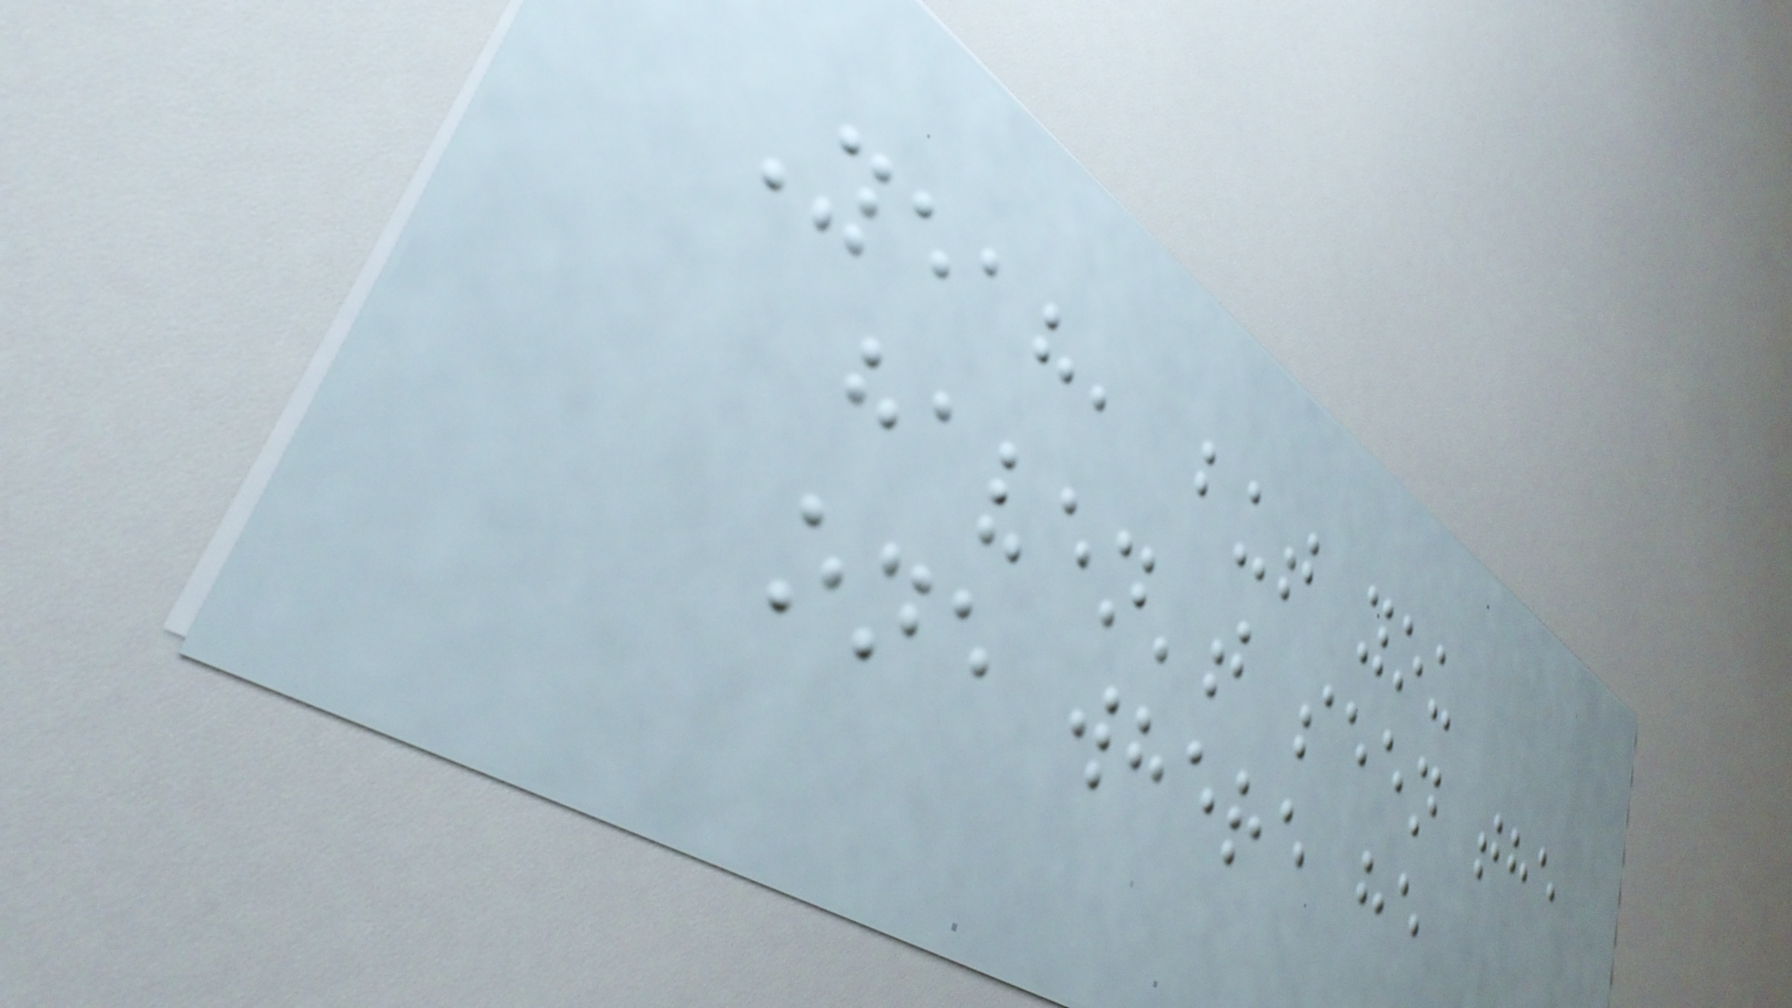Yeah, but you
haven't seen the
one where he
